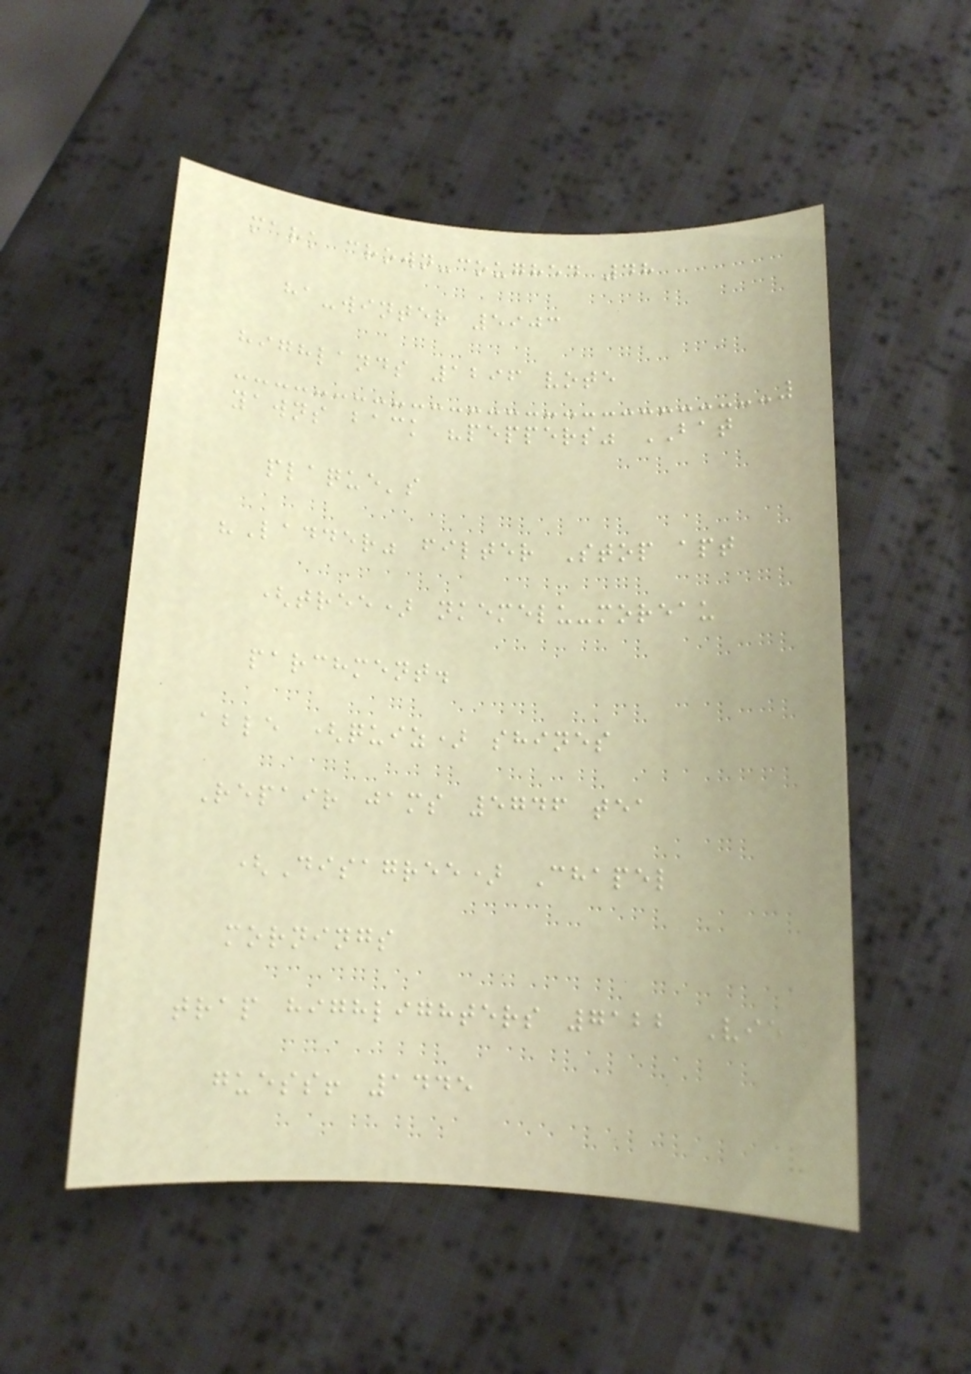mark crown-coughed 48
ha-winter 5903
highlands 1296 vote
yawns back "peppers" BAT
plaque's
"Ladder" filter Stop apt
(tree) nkemelu-moreau
parchment.
able (quiz) shines
Repair jams 5746 tea
(Disagree) Chapel
mornings
trap highlighters 7122 View
guess! 1445
